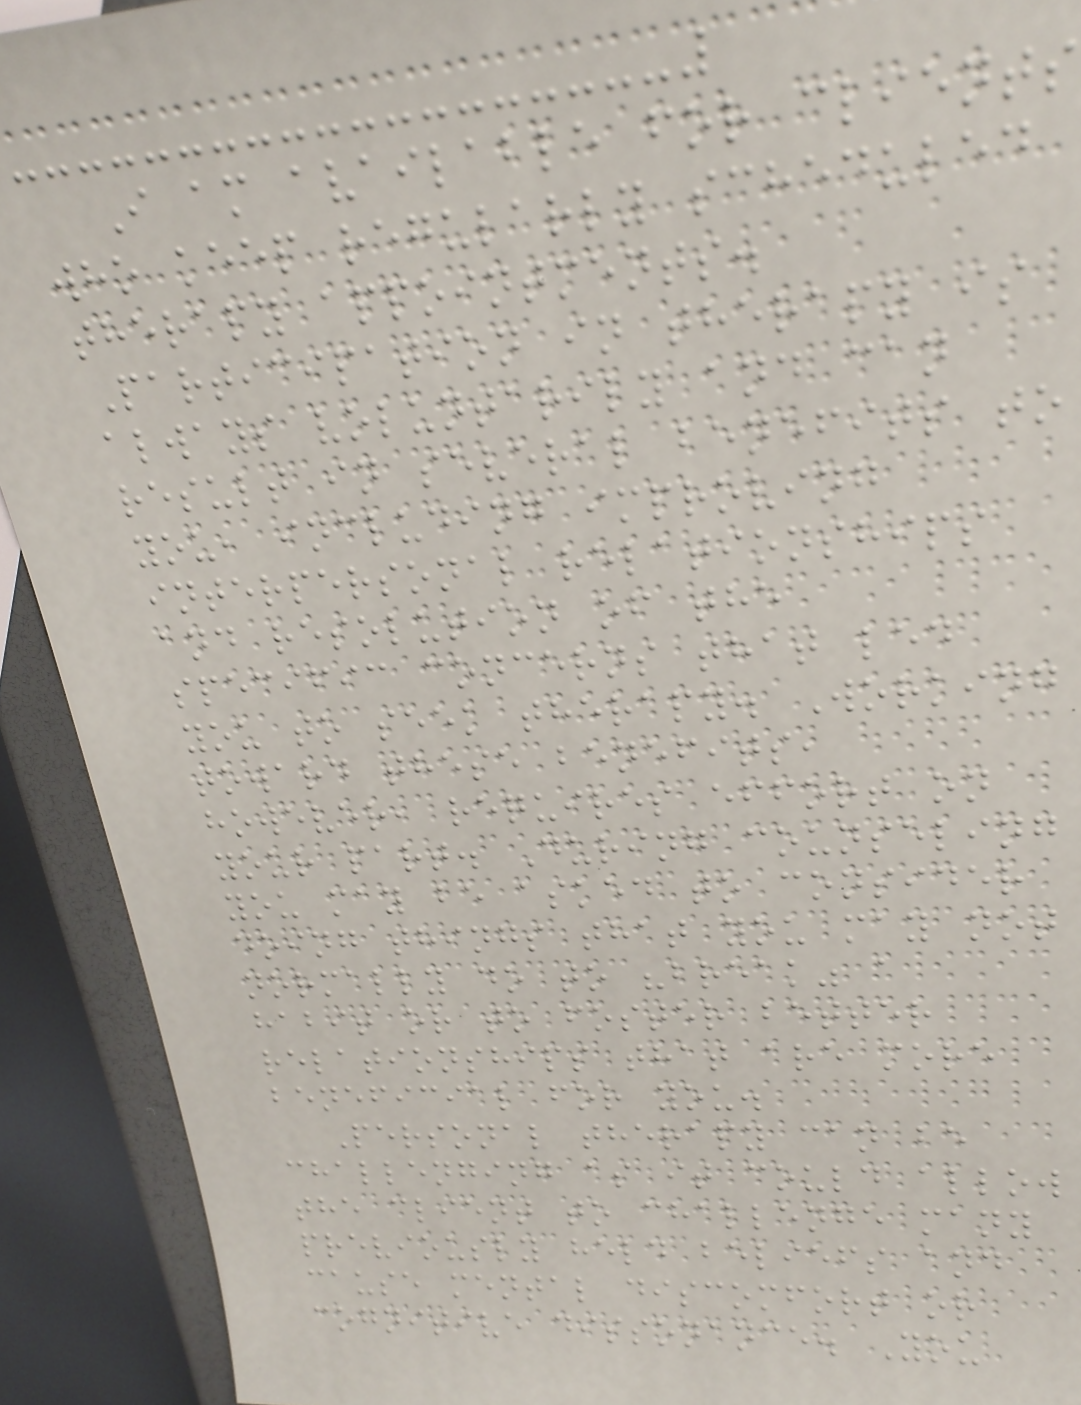I am available for clients
who keep regularly scheduled
therapy appointments.
Participation in therapy is
always voluntarily and can
result in several benefits to
you, including improving
interpersonal relationships
and resolution of the
specific concerns that led
you to seek therapy. Working
toward these benefits,
however, requires effort on
your part. During counseling
you may be asked to consider
doing things that you may not
normally do to "break" a
habit or to foster better
relationships that are more
beneficial for you.
Personal therapy can be
challenging as it could allow
the client to challenge many
previously held beliefs and
cause mental discomfort or
cognitive dissonance. You
